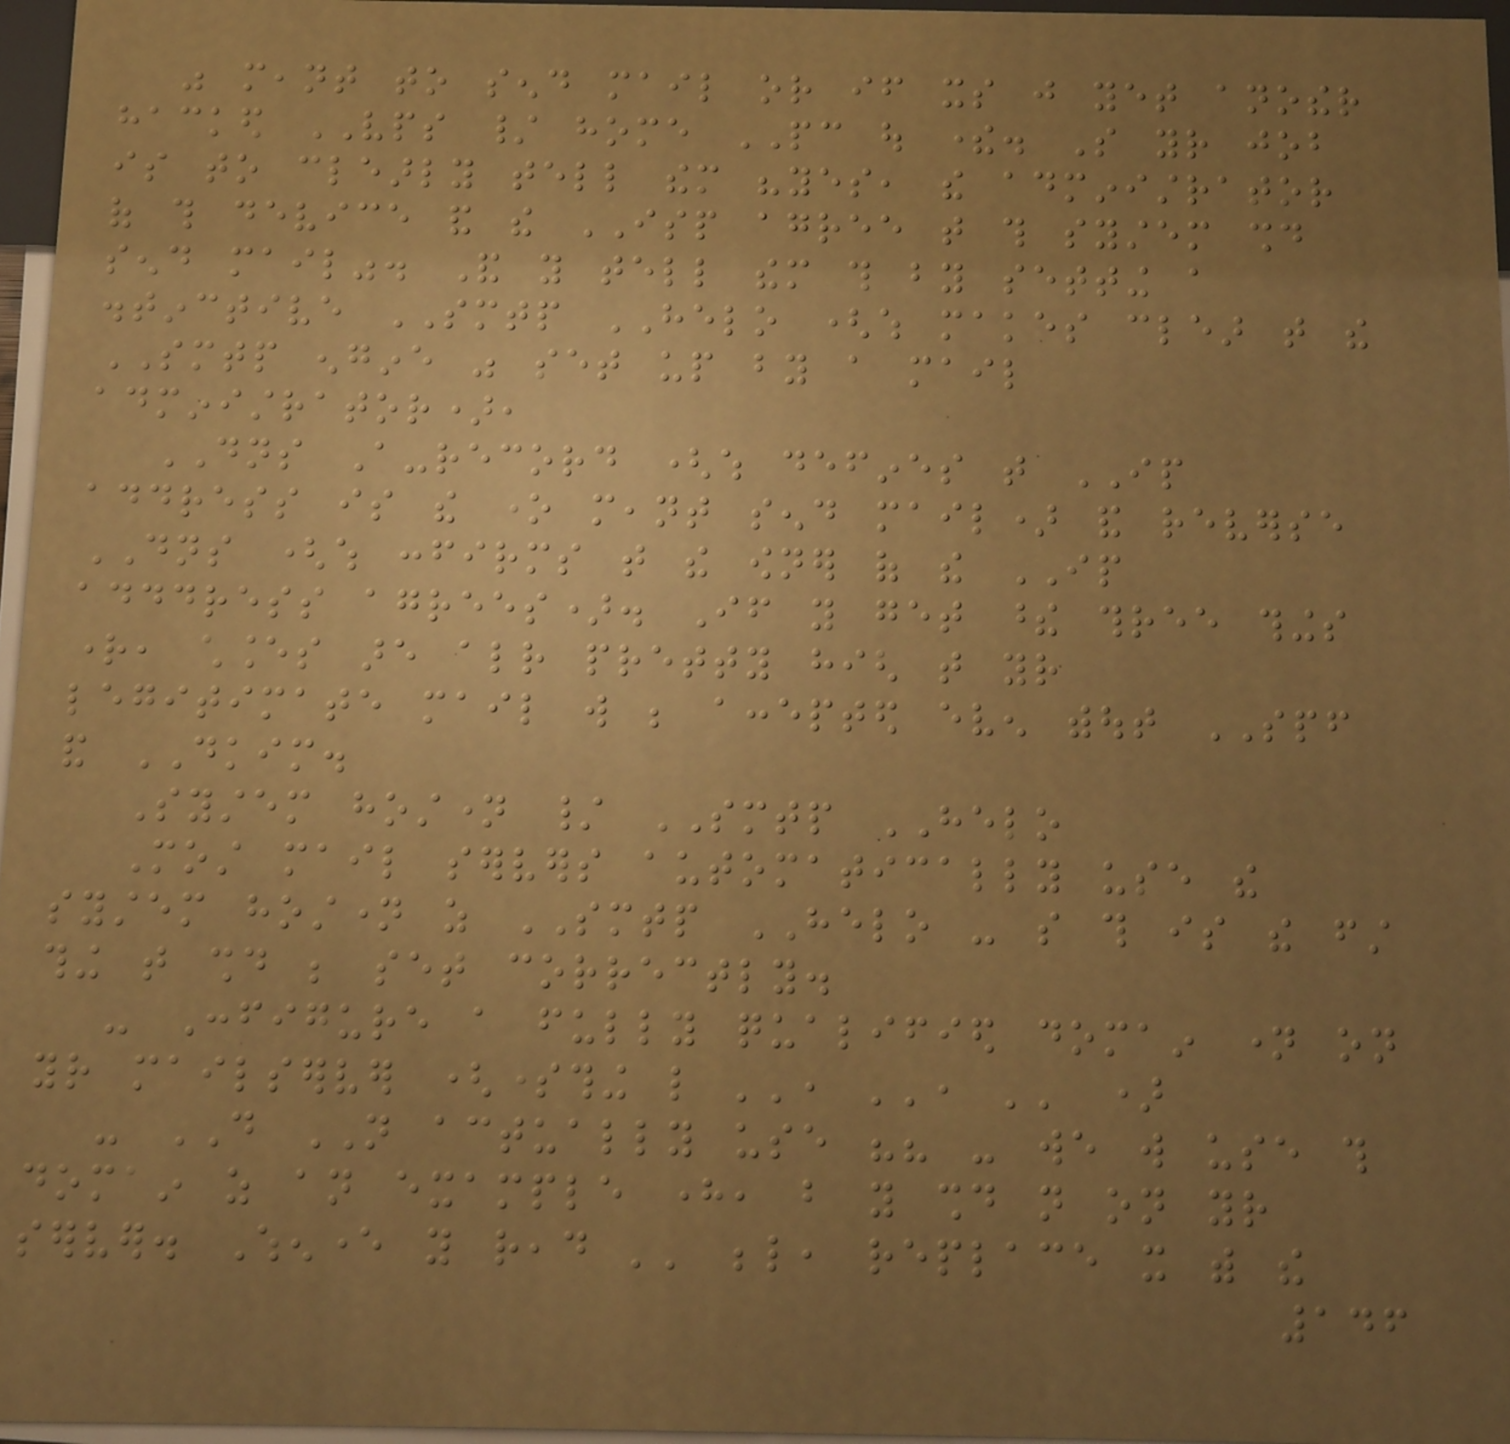was meant to send mail or if its just yet another
hacked VPS / home PC out there. So your job
is to clearly tell them "yes, the administrator
of this device and the ISP agree that this system should
send mail". And you tell them this by setting a
distinctive SMTP HELO (which makes clear that the
SMTP engine was set up by a mail
administrator),
DNS A-record (which defines that IP
address is the one meant send mail) and reverse
DNS (which confirms that the owner of the IP
adddress agrees). If you get these three things
right, chances are already pretty high that your
legitimate mail will be accepted even without SPF
and DKIM.
System hostname / SMTP HELO
Most mail servers automatically use the
system hostname as SMTP HELO - so this is the first
thing that should be set correctly.
- Configure a fully qualified domain name on
your mailserver (something like '', '', '' )
- DO NOT actually use "" - we will use this
domain as an example here, but you should not on your
server. Whenever you read '' below, replace it with the
146
